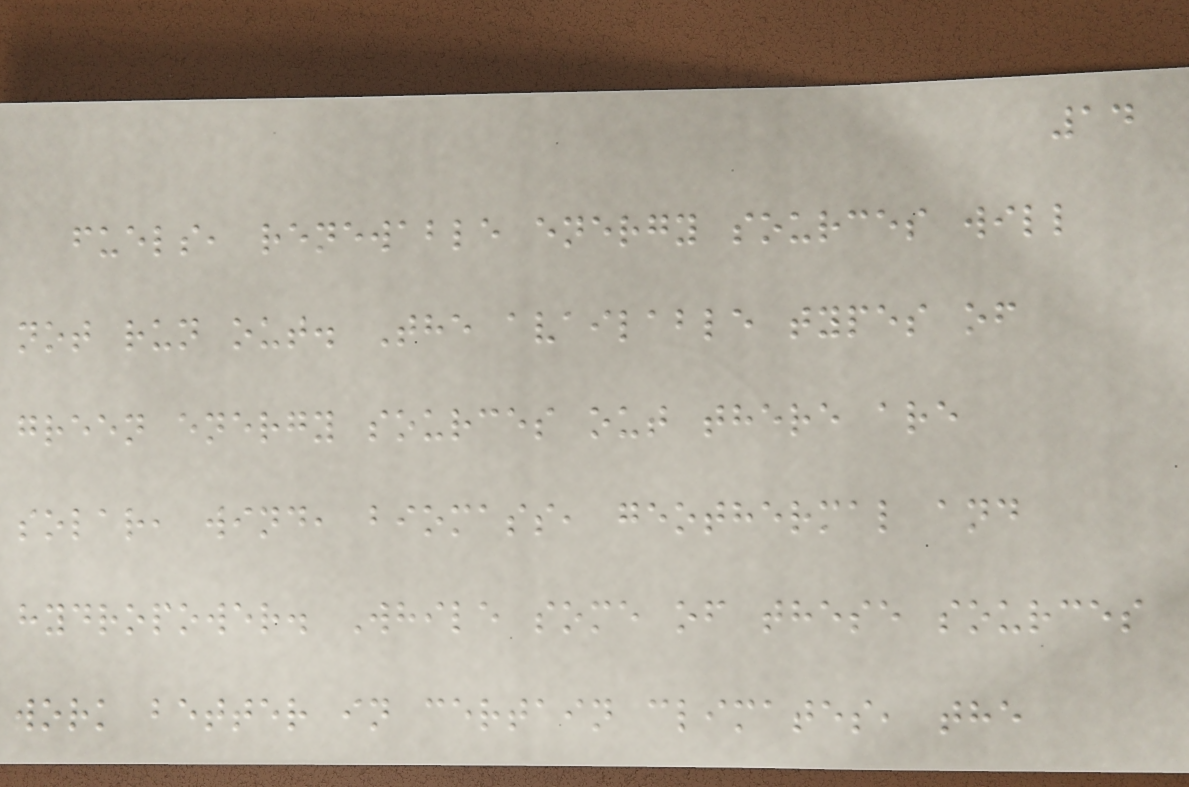14
fuels, renewable energy sources will
not run out. The available types of
green energy sources out there are
solar, wind, biomass, geothermal and
hydropower. While some of these sources
work better in certain climates, the
